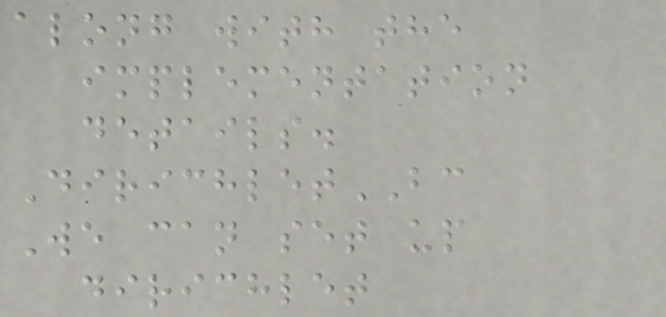along with the
implementation
details.
DirichletBC
We can set up
dirichlet
